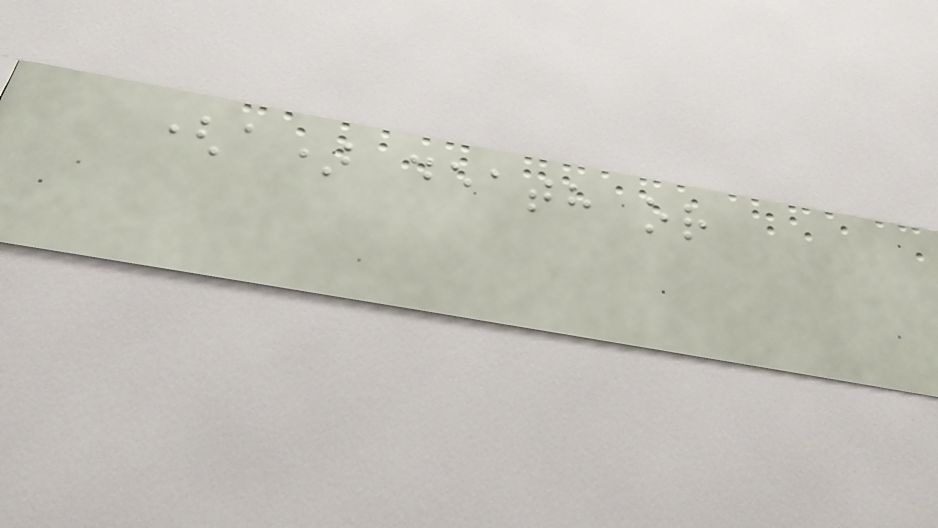(a) death or
